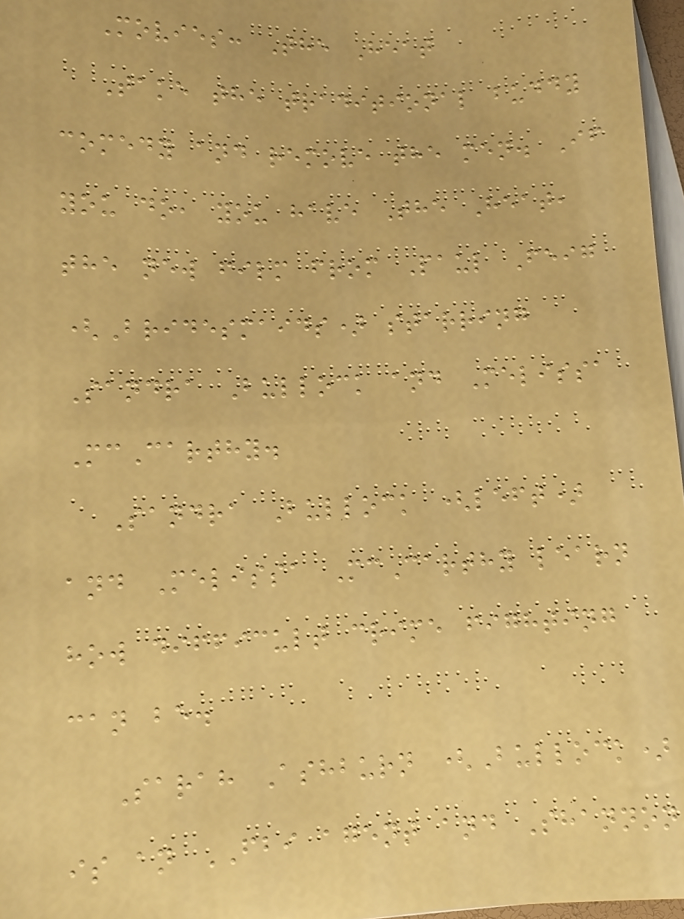Movies: The Heat
Take the traditional buddy
comedy and remove the men. If
you do, you have The Heat,
the new film from Paul Feig
(Bridesmaids) starring
Sandra Bullock and Melissa
McCarthy.
Sandra Bullock (left)
and Melissa McCarthy learn
how difficult crime fighting
can be.
Sarah Ashburn (Bullock)
is an FBI agent and Shannon
